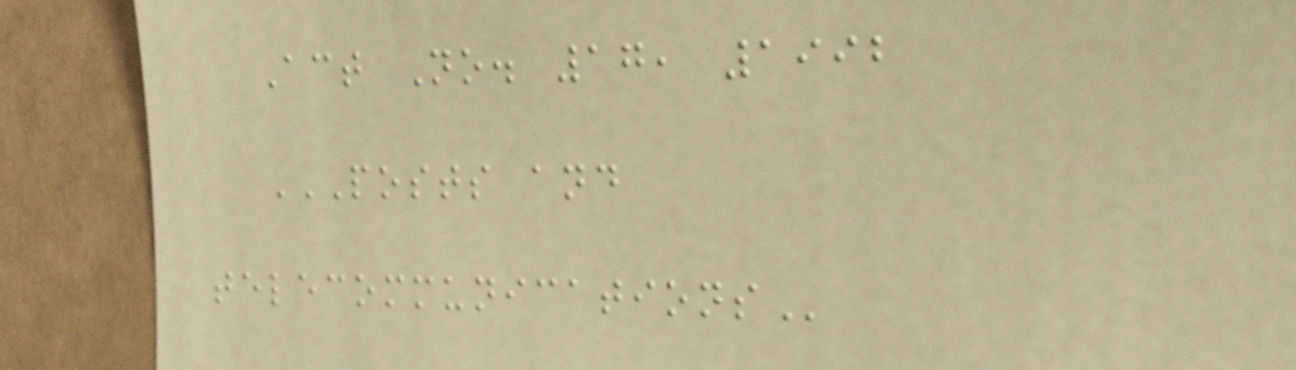Act No. 17, 1992
POSTS AND
TELECOMMUNICATIONS
